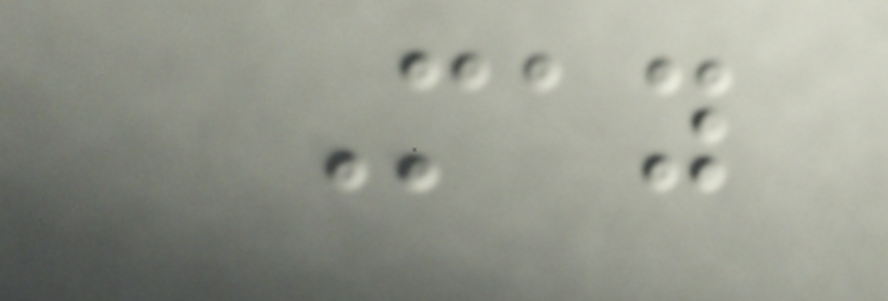May
